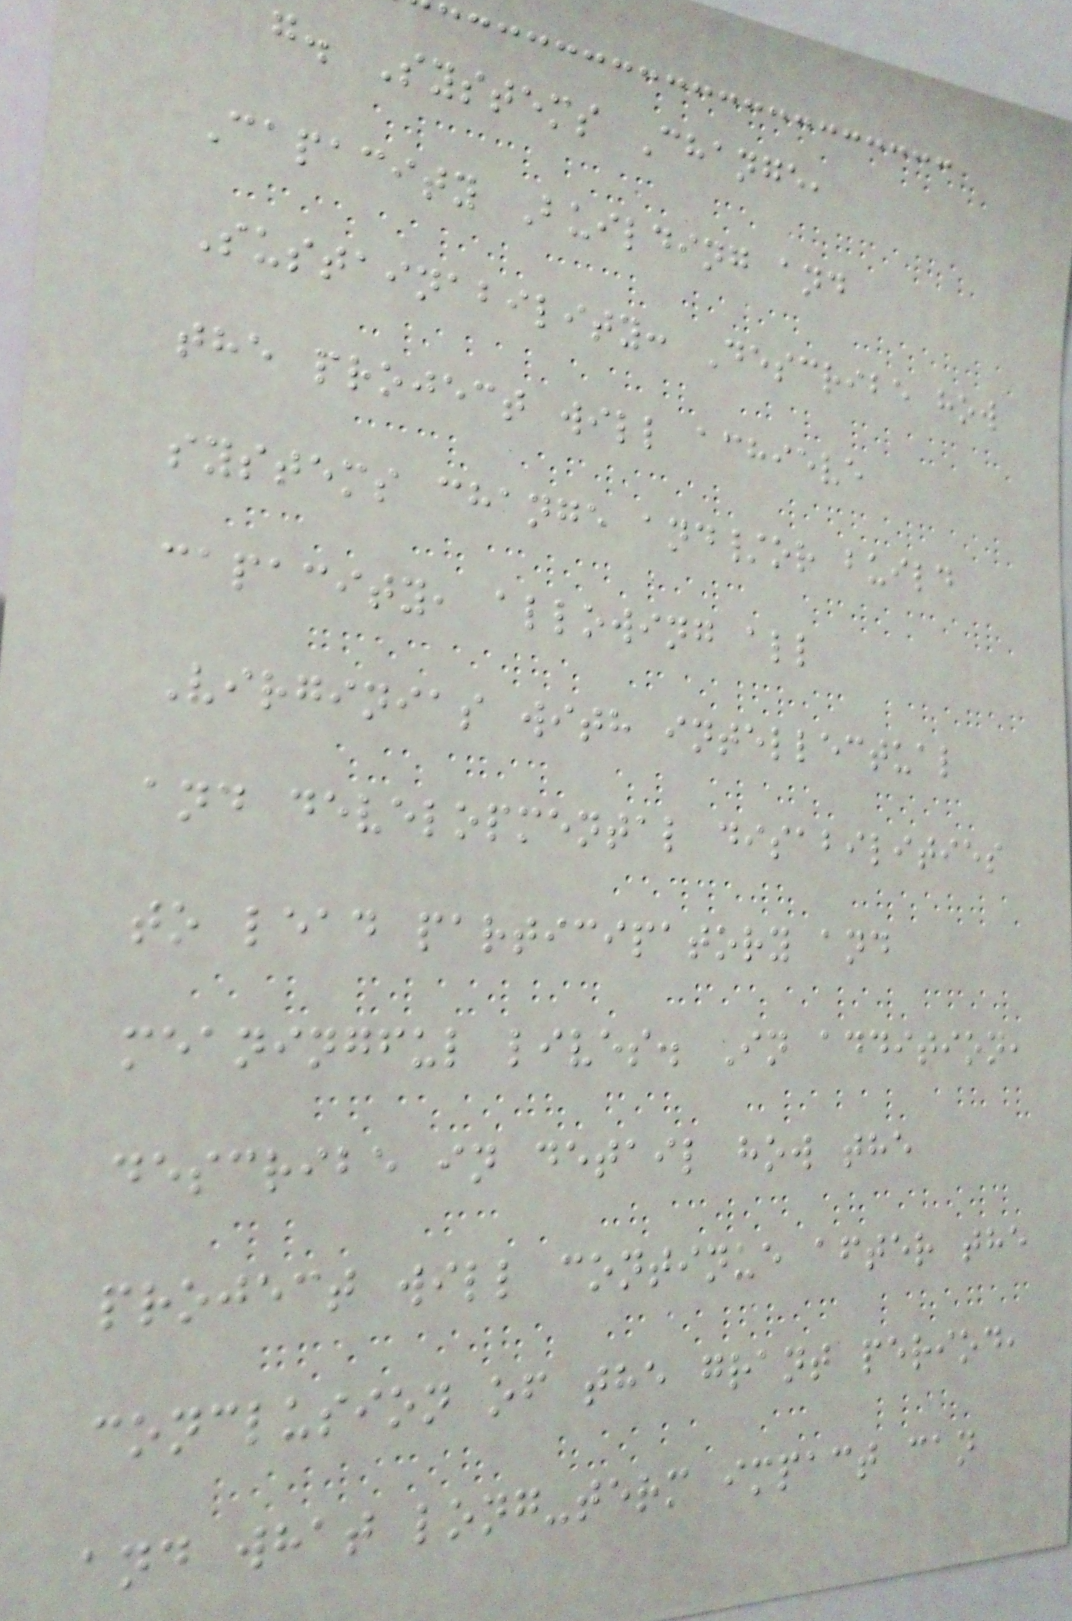g. Systems Change,
Capacity Building and
Sustainability: Describe how
the project will achieve
systems change and/or build
capacity, allowing all
Virginias with intellectual
and developmental disabilities
to lead participatory and
meaningful lives. In addition,
describe in detail how the
project will continue after the
conclusion of the grant period,
and what long-term impact can
